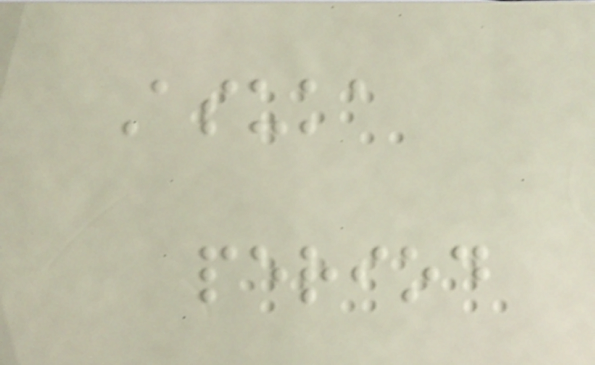Asuka
period
